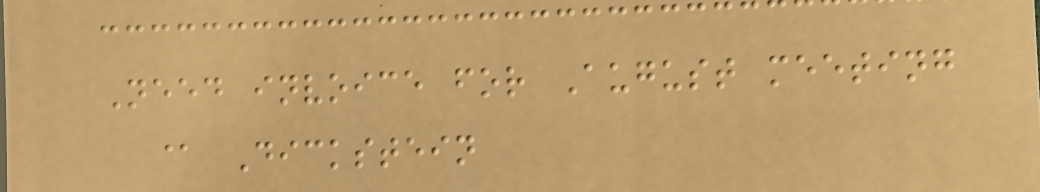Need invoice for August meeting
@ Dickstein
